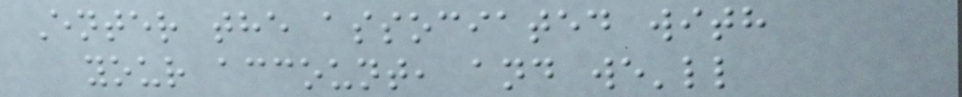Enter the associated with
your account, and we'll
